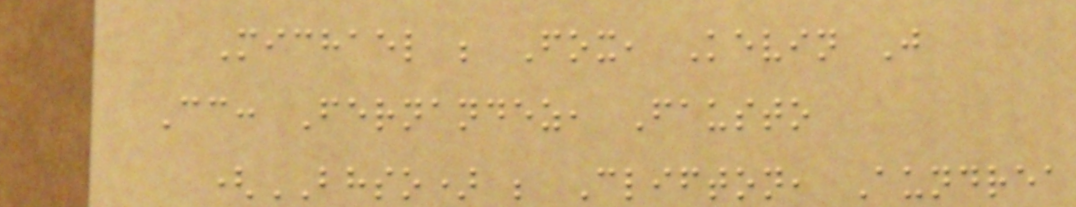Michael ; Fox, Kevin J
Cc: Fernandez, Fausto
(BHSO) ; Clifton, Aundrea
